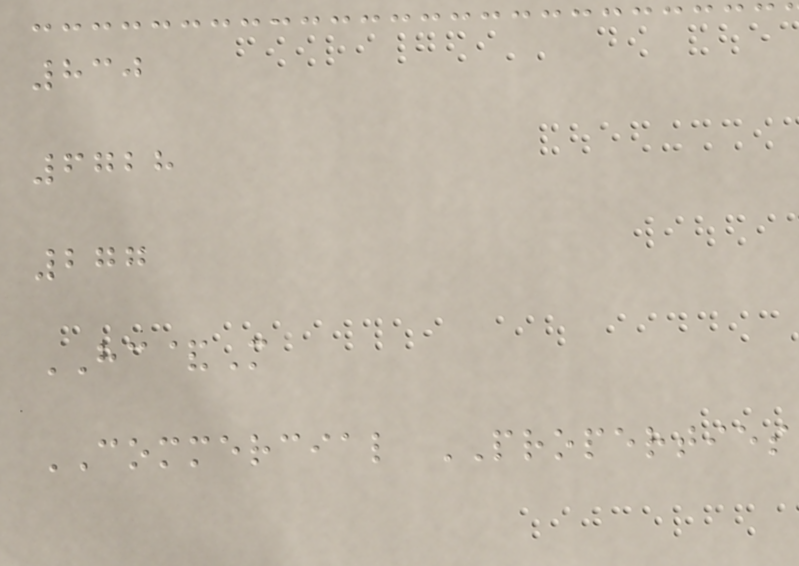830
6728
277
HC&M
COMMERCIAL PROPERTIES
